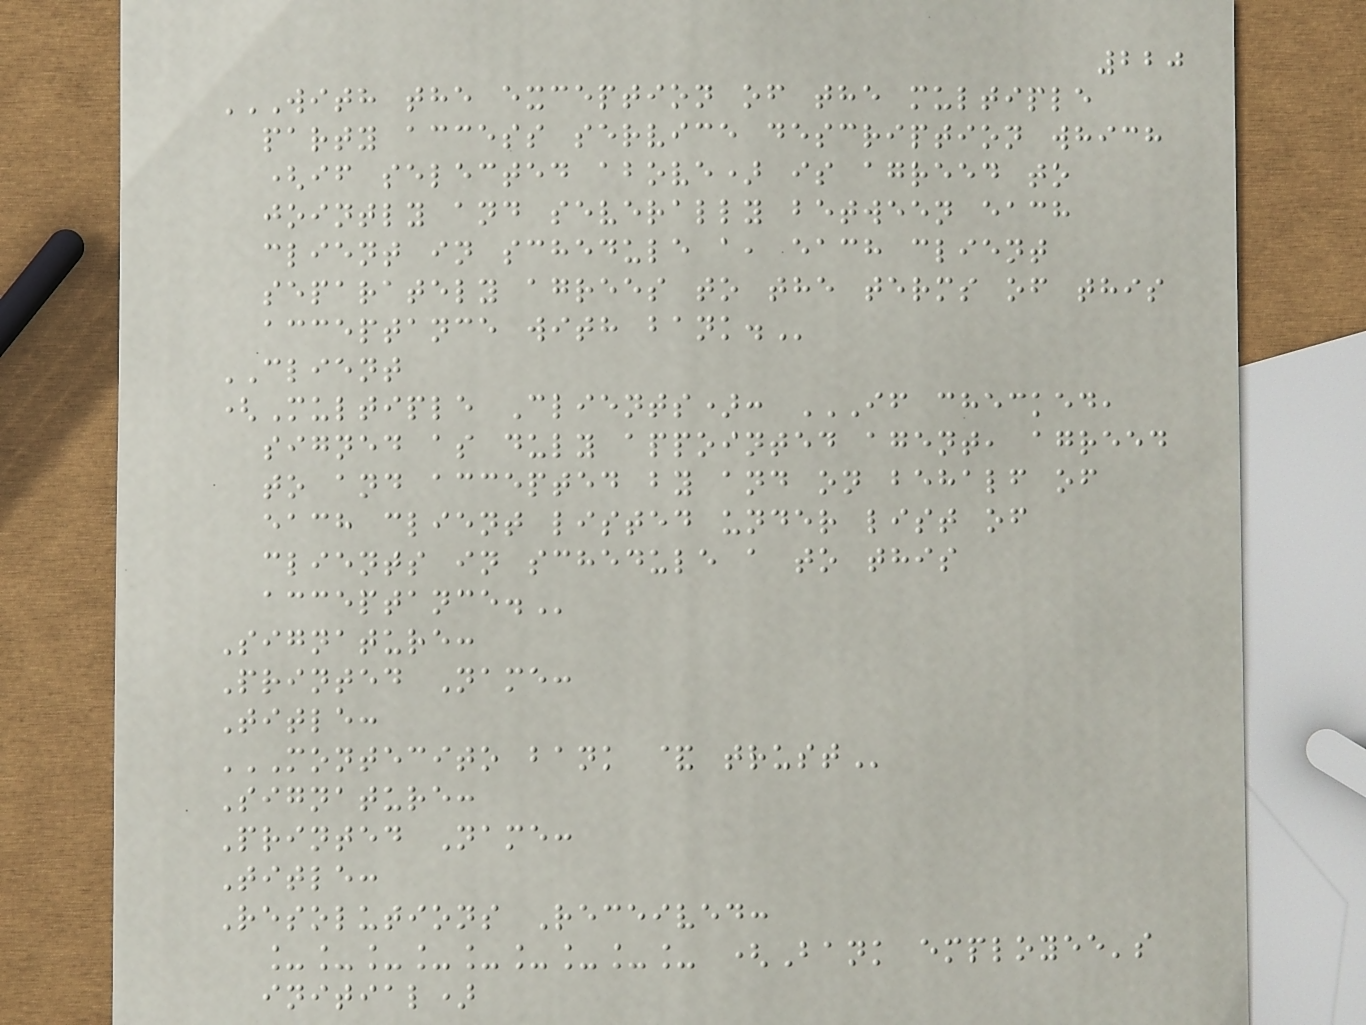220
WITH THE EXCEPTION OF THE MULTIPLE
PARTY ACCESS SERVICE DESCRIPTION WHICH
(IF SELECTED ABOVE) IS AGREED TO
JOINTLY AND SEVERALLY BETWEEN EACH
CLIENT IN SCHEDULE A, EACH CLIENT
SEPARATELY AGREES TO THE TERMS OF THIS
ACCEPTANCE WITH BANK.
CLIENT
(Multiple Clients): IF CHECKED,
SIGNED AS DULY APPOINTED AGENT, AGREED
TO AND ACCEPTED BY AND ON BEHALF OF
EACH CLIENT LISTED UNDER LIST OF
CLIENTS IN SCHEDULE A TO THIS
ACCEPTANCE.
Signature:
Printed Name:
Title:
MONTECITO BANK & TRUST
Signature:
Printed Name:
Title:
Resolutions Received:
_________ (Bank employee's
initial)
